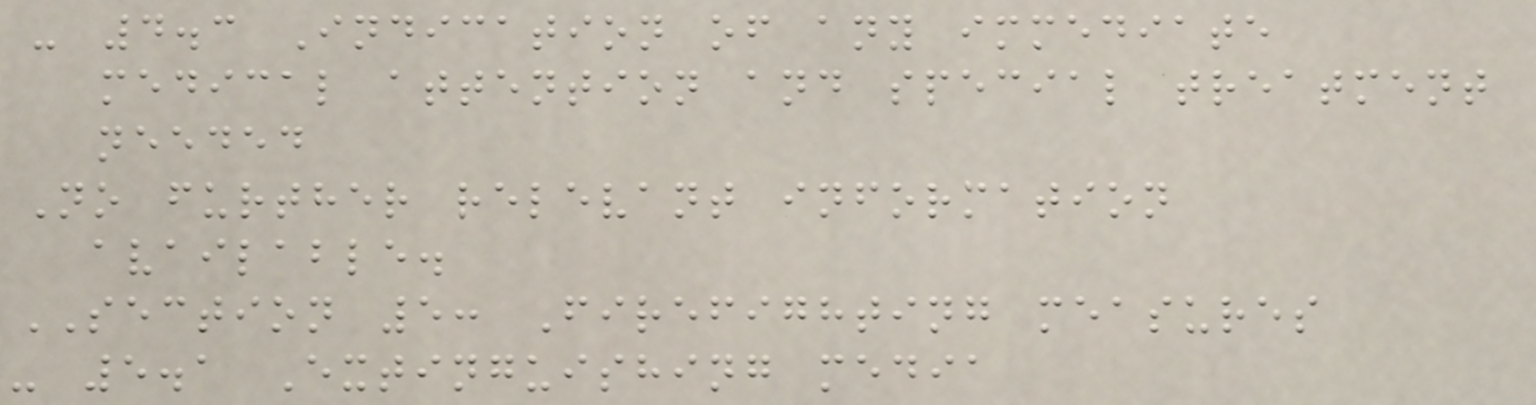- 4.3 Indication of any immediate
medical attention and special treatment
needed
No further relevant information
available.
SECTION 5: Firefighting measures
- 5.1 Extinguishing media
